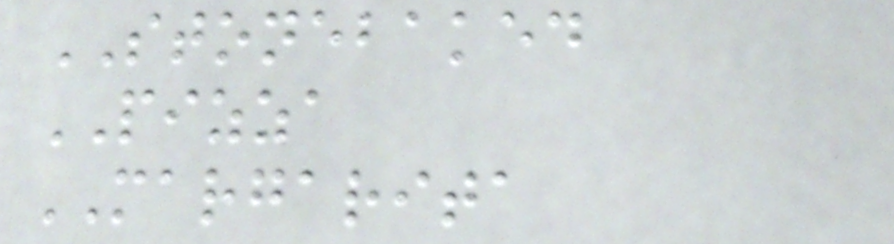STONEBAKED
PIZZA
MARGARITA
